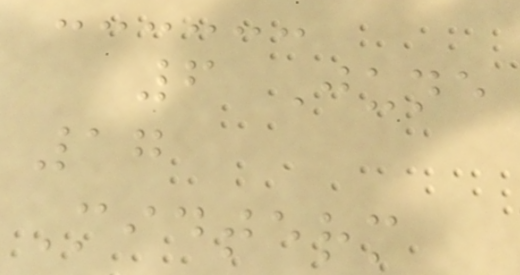6 June
17
Midterm
